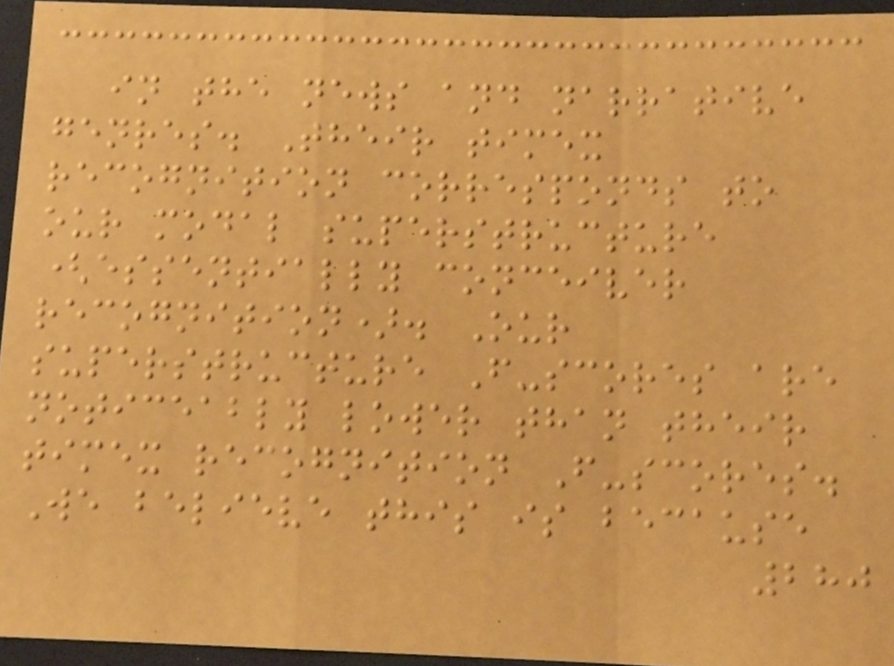in the news and narrative
genres. Their timex
recognition corresponds to
our modal superstructure
(essentially conceiver
recognition). Our
superstructure F-scores are
noticeably lower than their
timex recognition F-scores.
We believe this is because
280
